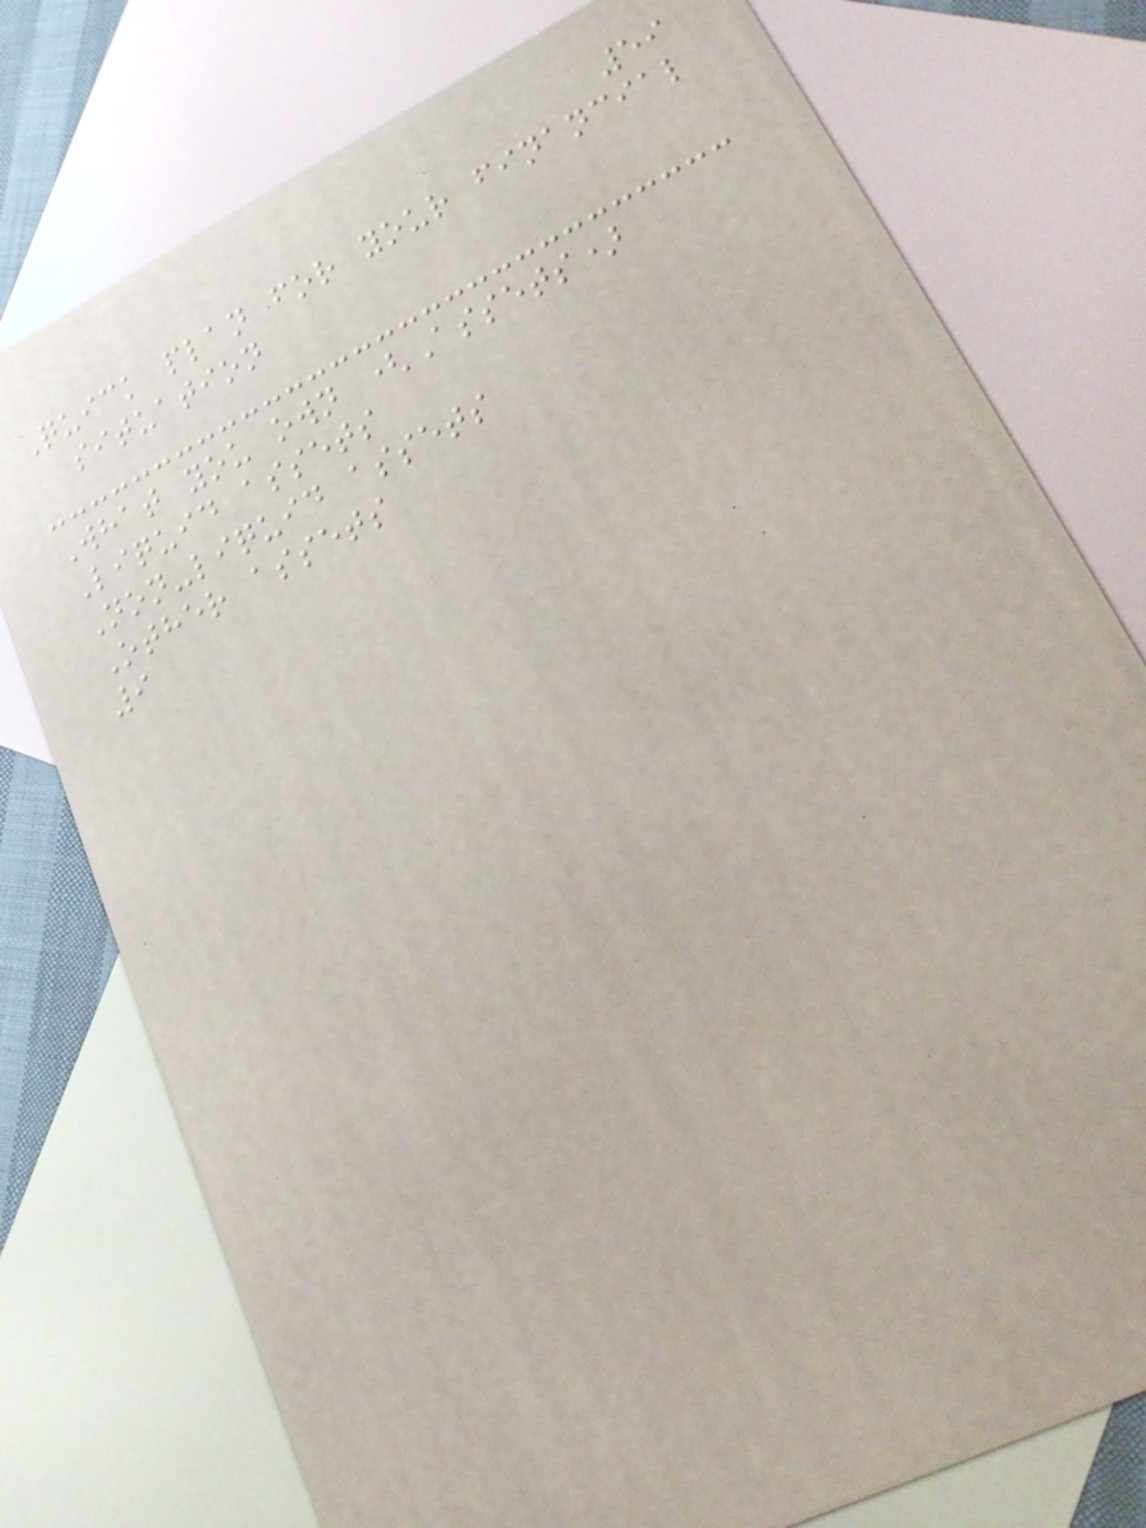59
Quick plan for your financial
situation
What you own (Assets)
Liquid assets
Non-liquid assets
Other assets
9
